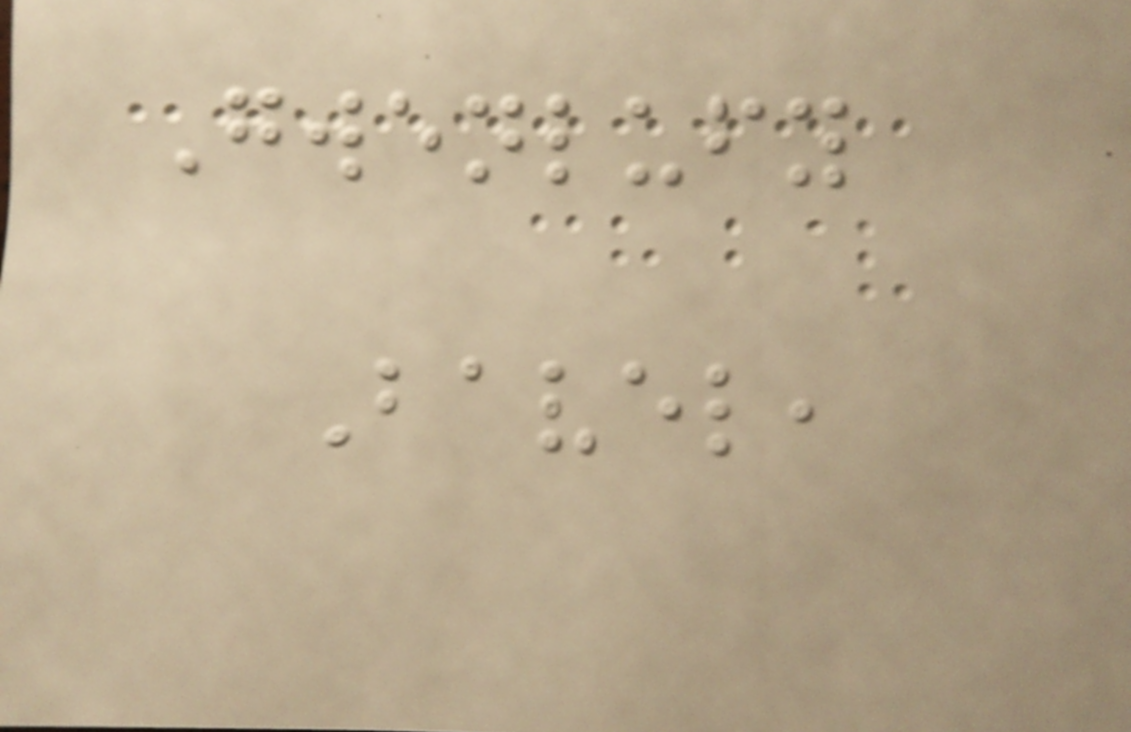Gwenlufy
Bavel,
